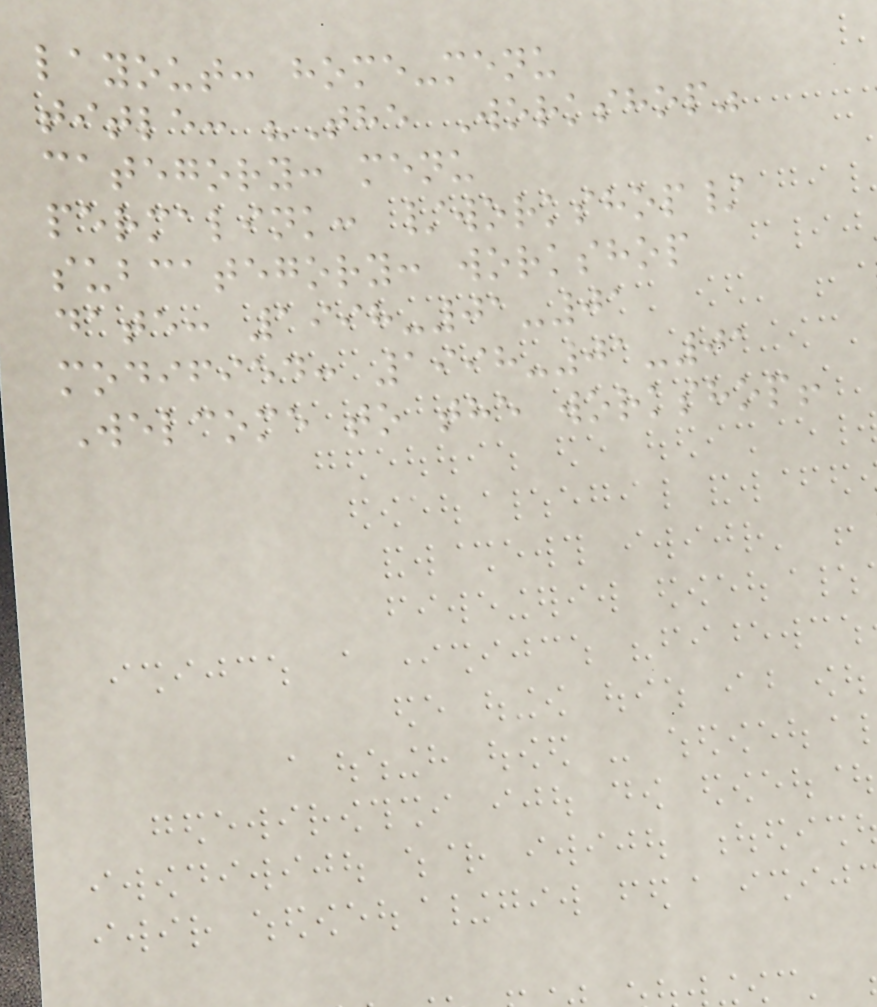layout: home-menu
title: "The Workshop"
category: menu
permalink: /workshop/
subcategory: workshop
date: 1998-01-01
modified: 1998-01-01
Welcome to the workshop!
